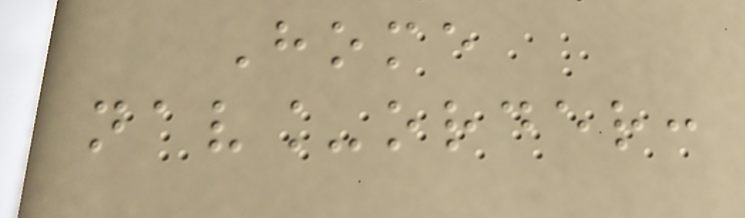Home
nav_order:
